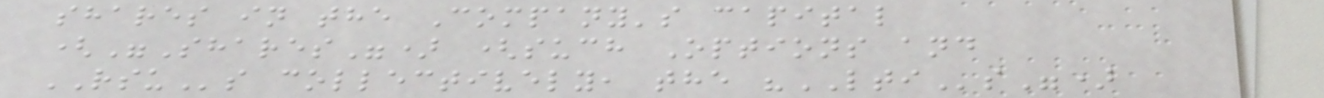shares in the Company's capital
("Shares") (such Options and
RSUs collectively, the "LTIs")
